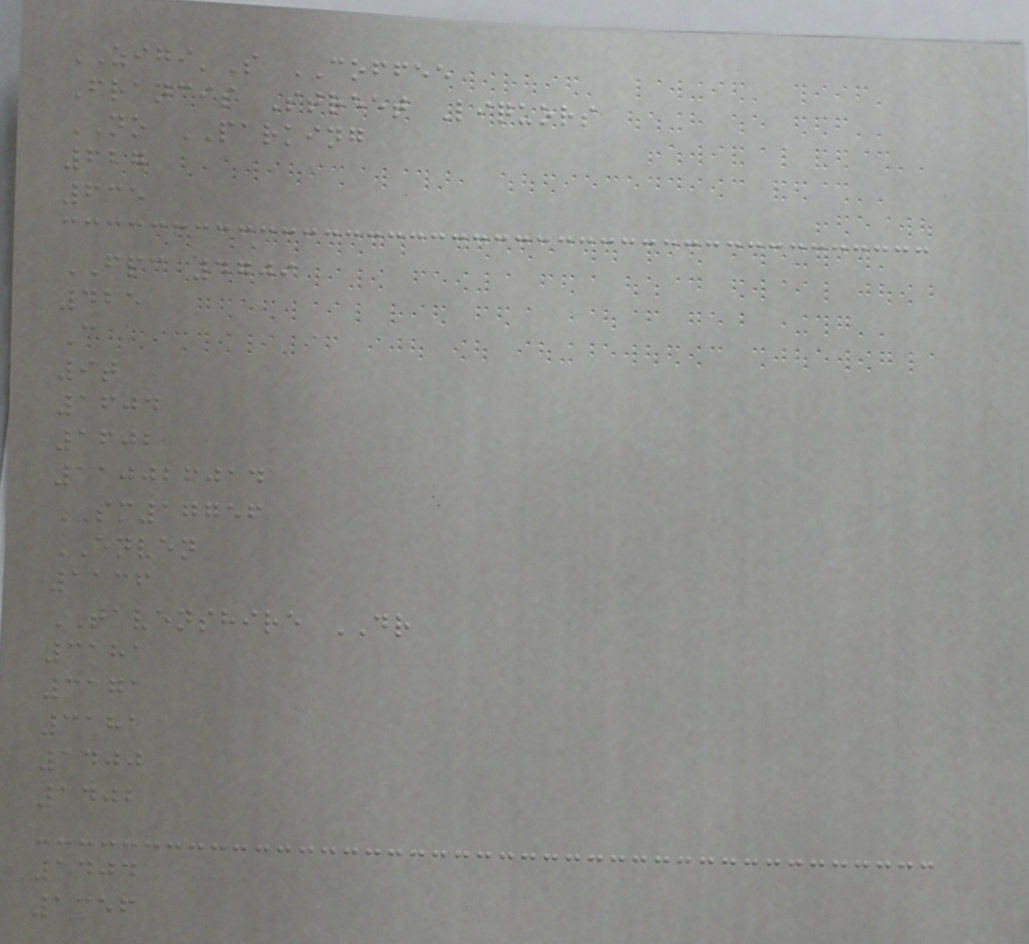ZIGI'S COFFEE
Francis Street Liquors
NO PARKING
627
635
FPC 4709
425
C
9t
1604
1602
110026014
SM17756
ENVEN
1136
TAVENSHIRE DR
3181
3171
3181
1400
1402
1404
1356
